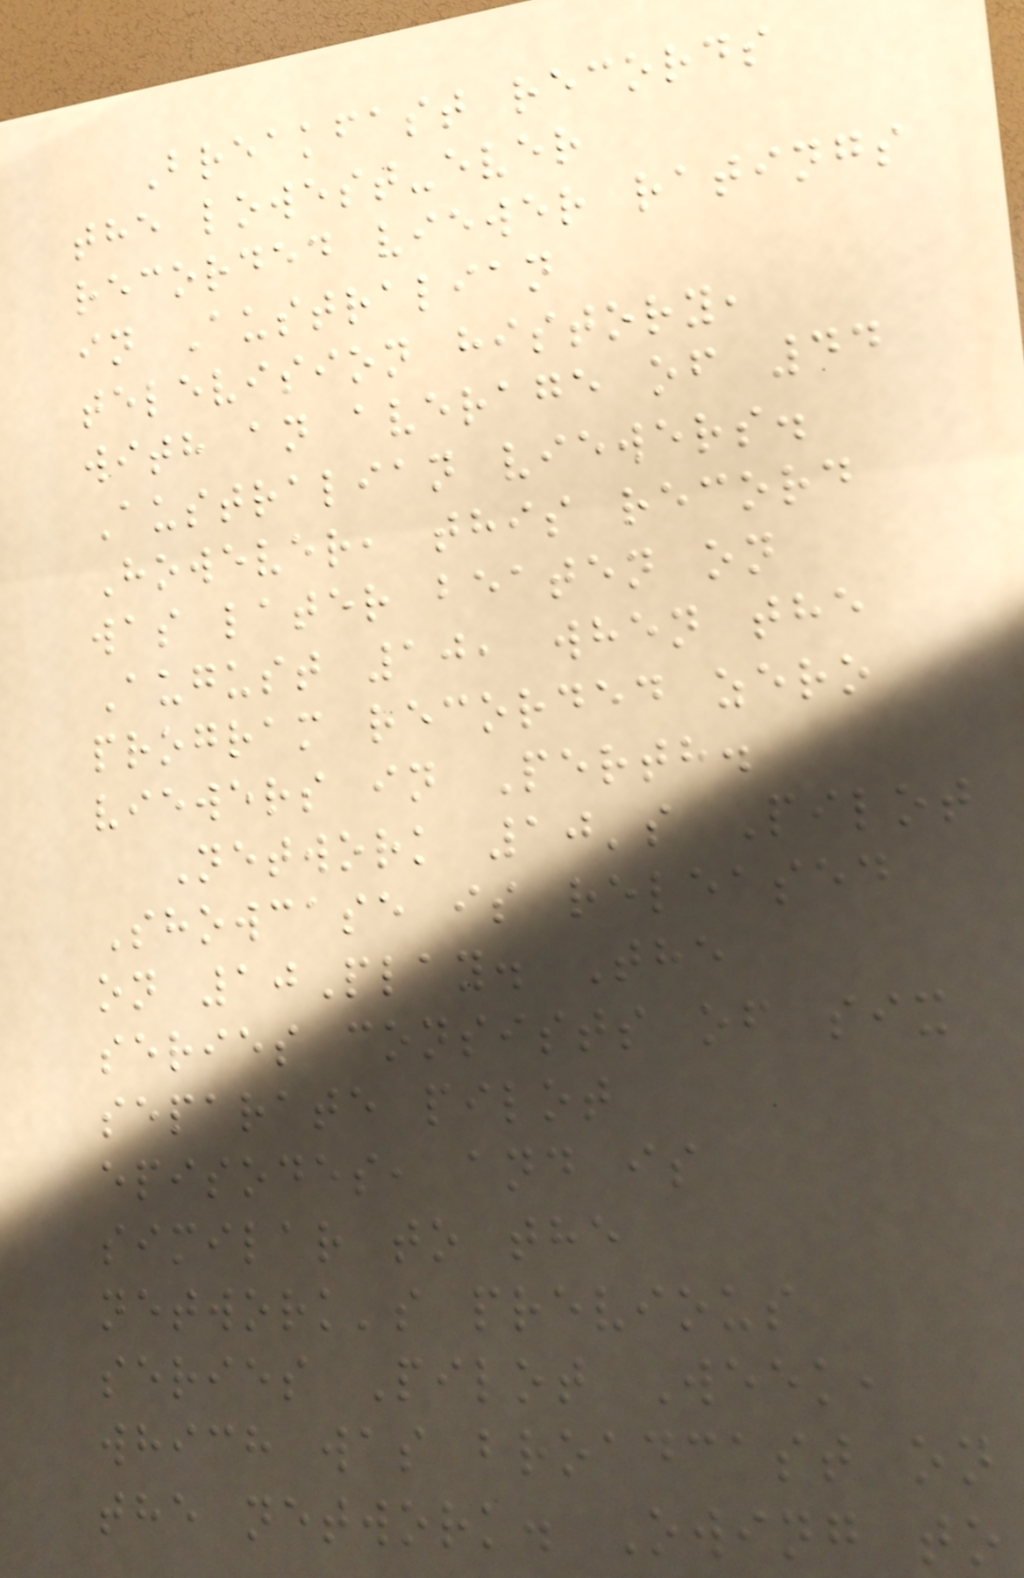Breakfast records
the lowest-ever
recorded viewer ratings
in Australian
television history,
with an average of 44
Australian viewers.
However, this record
was later beaten on
August 10, when the
program recorded zero
viewers in Perth.
Network 10's Pilot
Showcase is released
on 10Play. The
series consists of six
separate pilot
episodes, and is
similar to the
network's previous
series Pilot Week,
which was broadcast on
the network. Owing to
